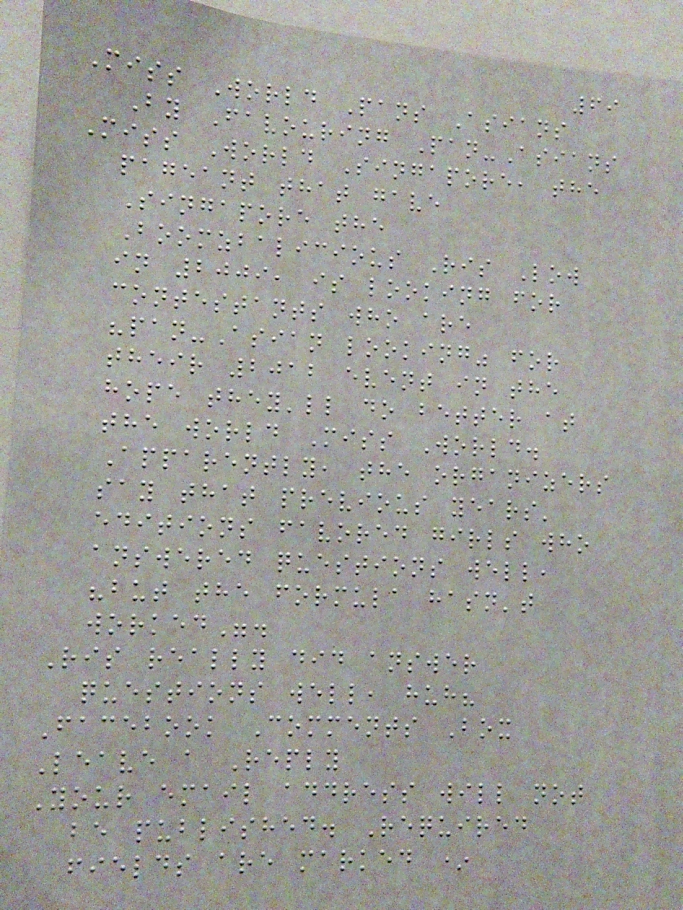69
Miss World Pans Asians
By Favouring Pan-Asians
Miss World Singapore, the
pageant that gave
Singapore the
Boomzbalicious Ris Low
in 2009, is looking for
contestants who are
"pan-Asian looking" for
their 2012 event in the
hope they'll do better at
the world Miss World.
Apparently, the organizers
say that previous years'
editions favored girls who
answered questions well,
"but the formula hasn't
worked".
Ris really did answer
questions well, huh?
Facebook Comments Box
Leave a Reply
Your email address will not
be published. Required
fields are marked *
